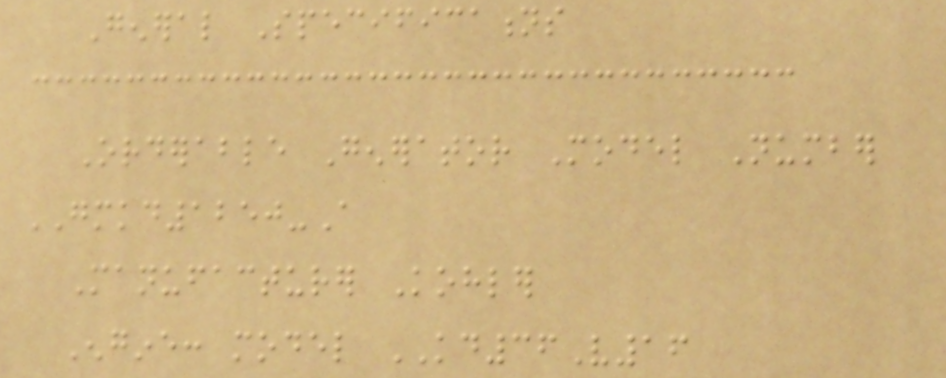General Specifications
Orderable Generator Model Number
GMKD1250-A
Manufacturer Kohler
Engine: model KD36V16
